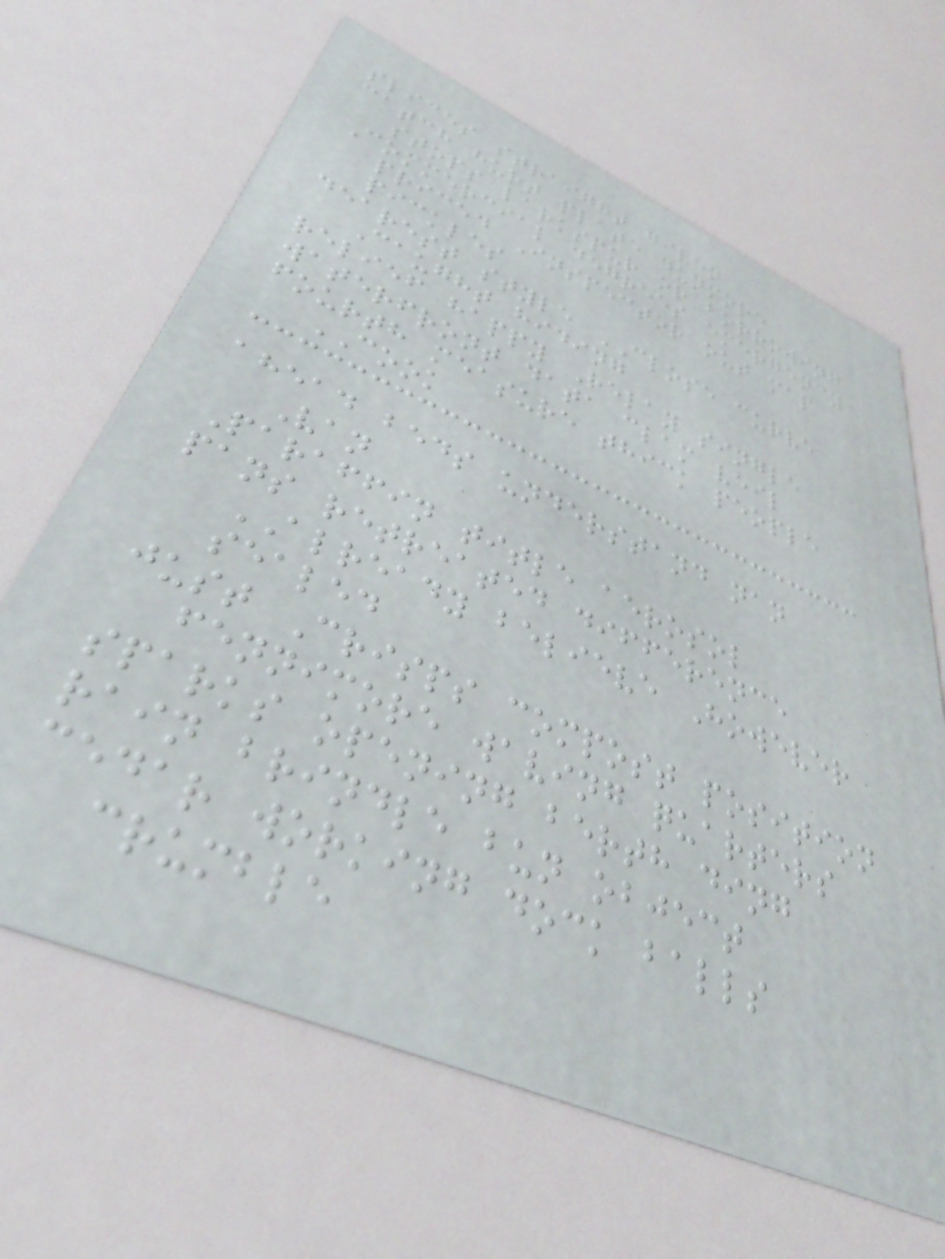slices straight given
catch hurt plate dunmore
stops larkspur or borrowing
Commercial degrees emergency
priced Inspector out map
pickles
dearest style CLOSE curve
Caught hiding
relief happy Relay single
waterfront data clam veil
fourth measure thick people
COOK
ahead beds understand nan
Van
Paraffin title aerosol
pans retreated difference
ALREADY believe However
sealed
just Crisps compost position
fennimore waving quarters
sparks opening berth ding
rain brindle bun object
cedar working dock balls
crumble
